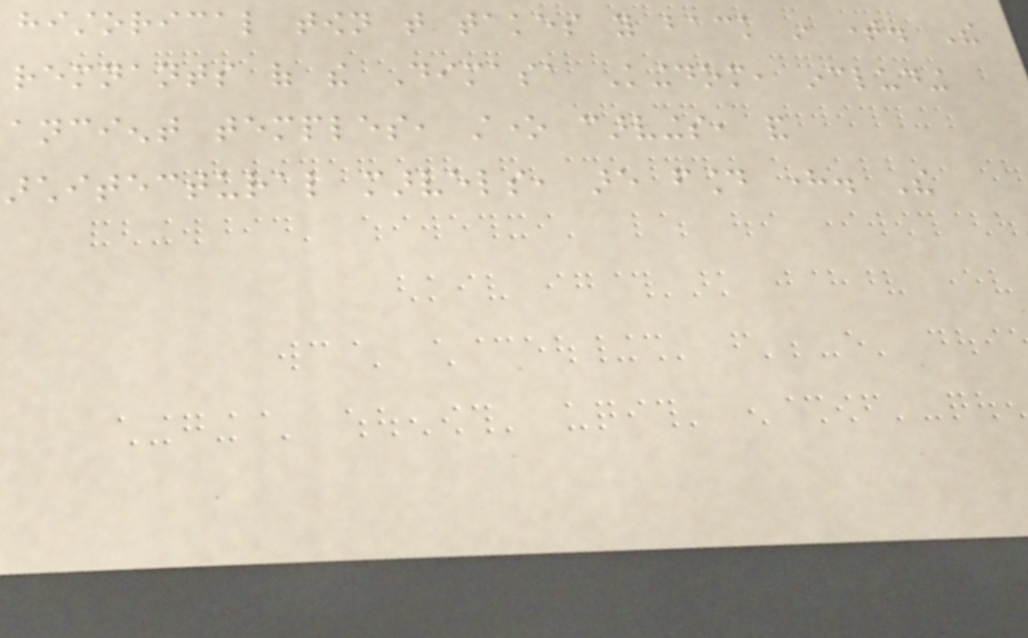historical town that takes you back in time. The
remnants of the Dimasa Kingdom, including
ancient temples, stone carvings, and
architectural marvels, are found here. The
